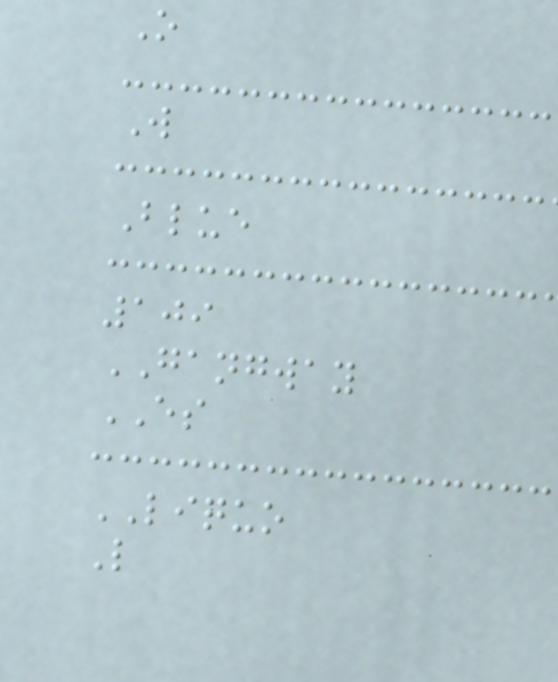O
W
Blue
109
GANGWAY
ES
LIQUO
L
